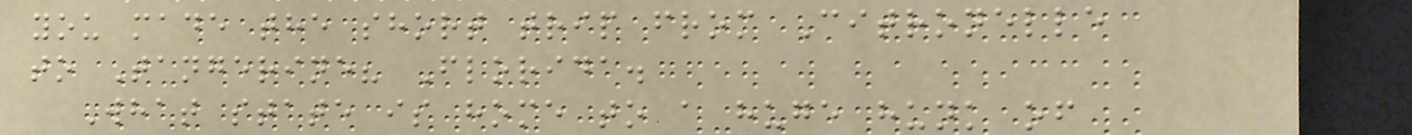you made the short trip from Citronelle
to Tangerine? Florida.
What state is home to a huge hunk of
